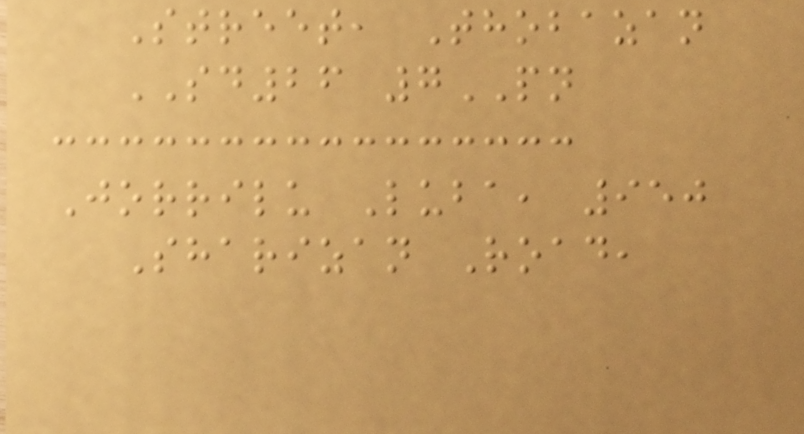Street, Thobazan
SD26 7PN
Jorrilu Luba, 950
Sharizan Road,
